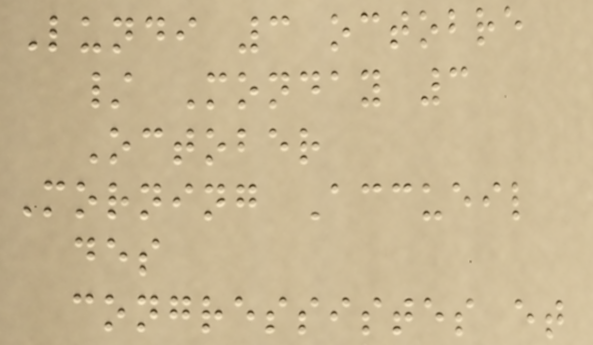Lundi 3 octobre
/ Monday 3
October
Morning Accueil
des
congressistes et
